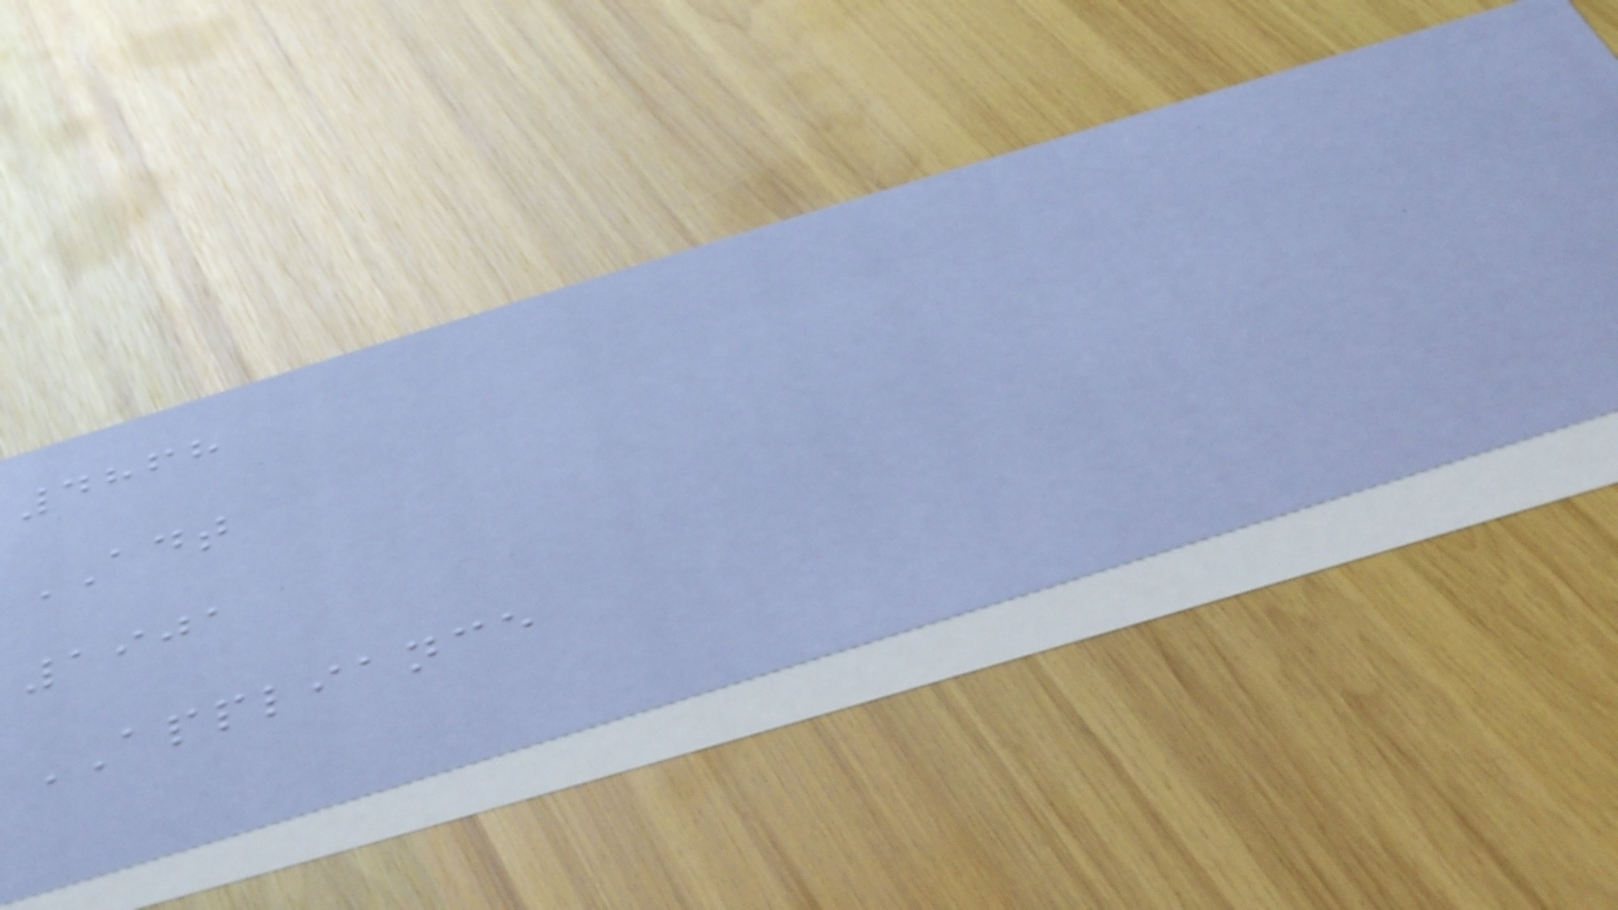4868
ADT
1901
APPLIANCE
